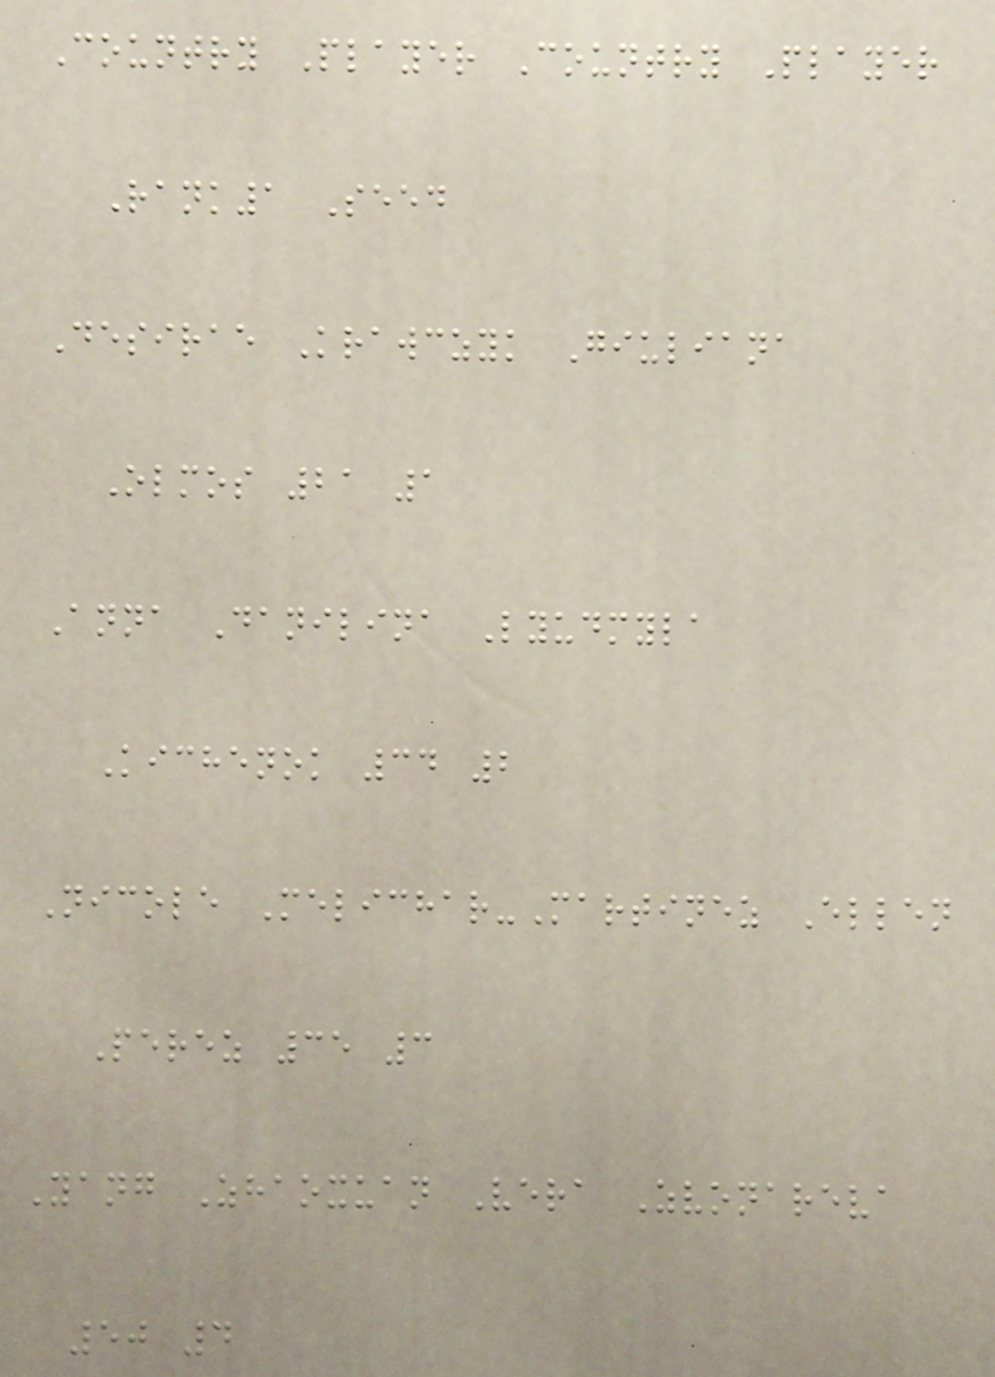Country Player Country Player
Rank1 Seed
Desirae Krawczyk Giuliana
Olmos 21 1
Anna Danilina Lyudmyla
Kichenok 34 2
Nicole Melichar-Martinez Ellen
Perez 35 3
Yang Zhaoxuan Vera Zvonareva
50 4
